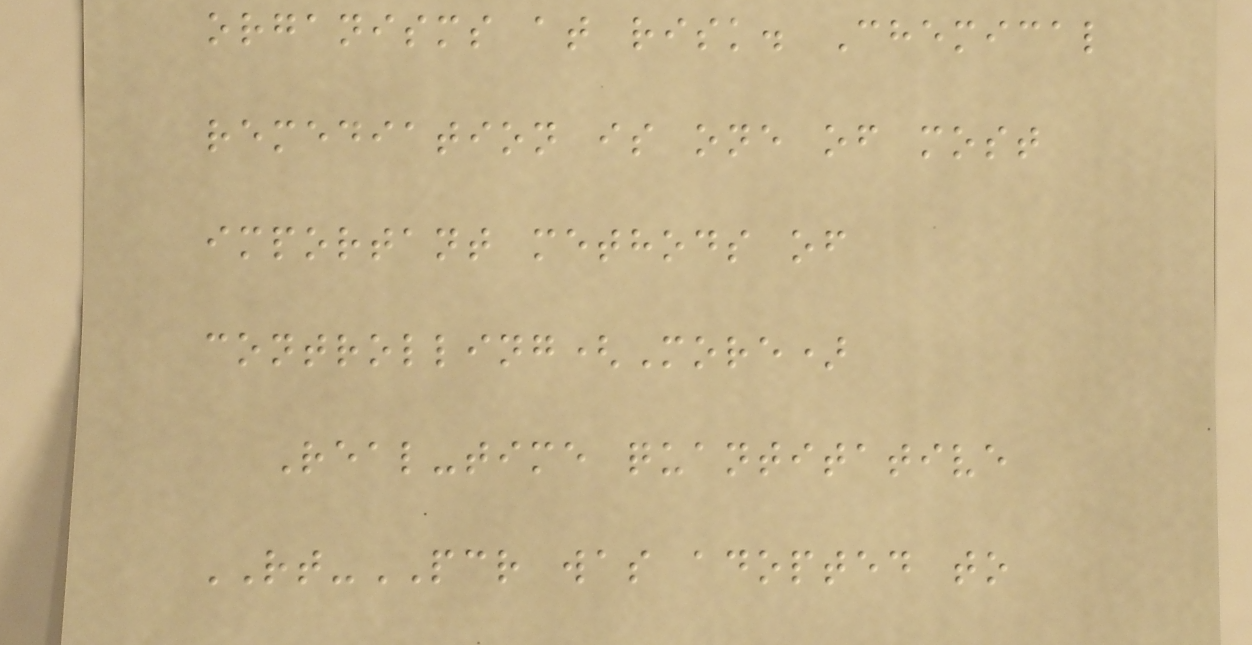organisms at risk. Chemical
remediation is one of most
important methods of
controlling(More)
Real-time quantitative
RT-PCR was adopted to
